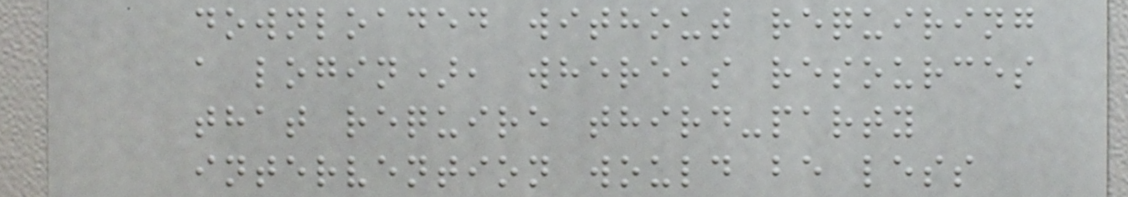downloaded without requiring
a login), whereas resources
that require third-party
intervention would be less
